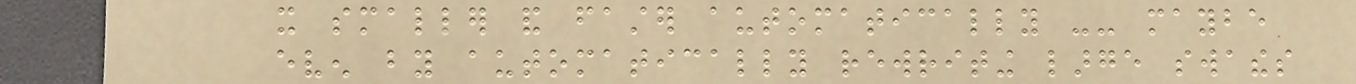it smaller and faster automatically -- maybe
even by automatically rewriting large swathes
